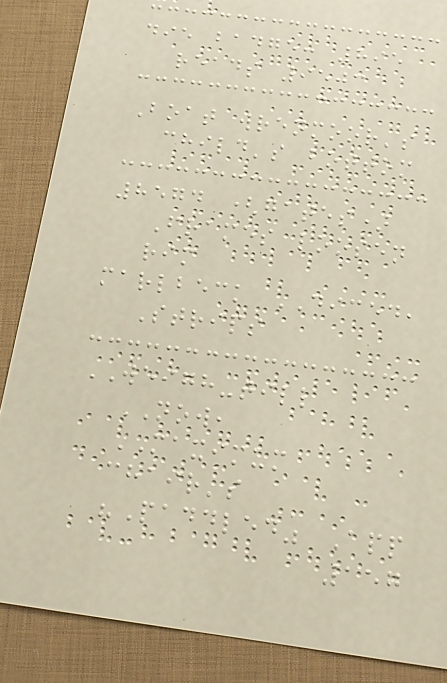die badge: 895
reads 9503
Boat wrenmoor's
child's bottom
8574 (gates)
Frames loosen
rim
marlbeck DICED,
Strips
WEIGH-till
NOW,
MAXIMUM
chair's
"Paddled" App
157
